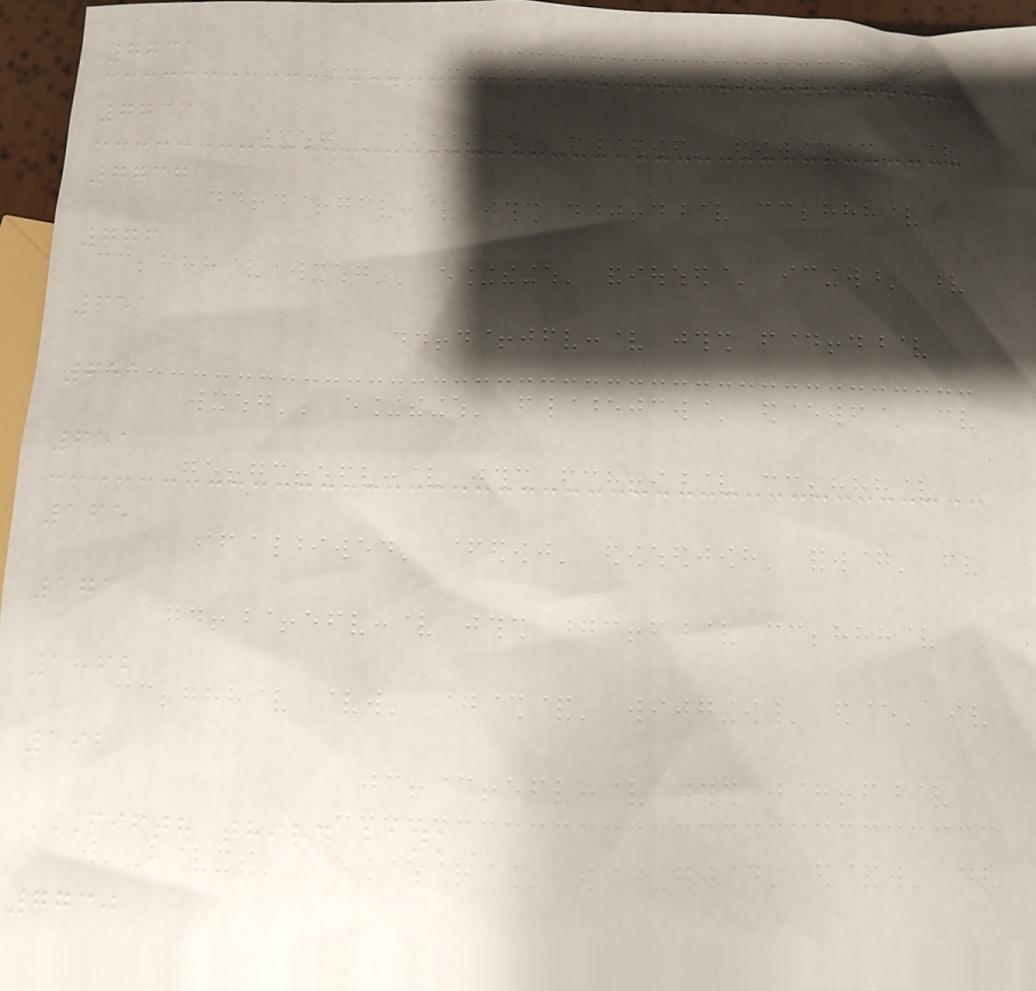7731
7733
7737
776
651
651
651
165
171
1862
192
FIFTH THIRD BANK
7730
